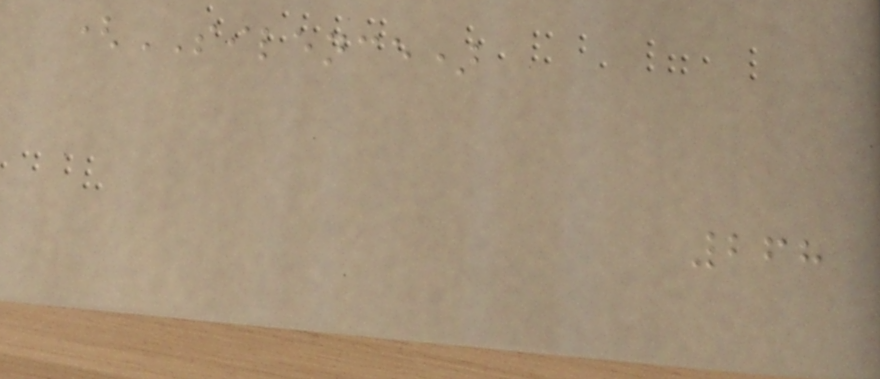(SILENCE)
268
